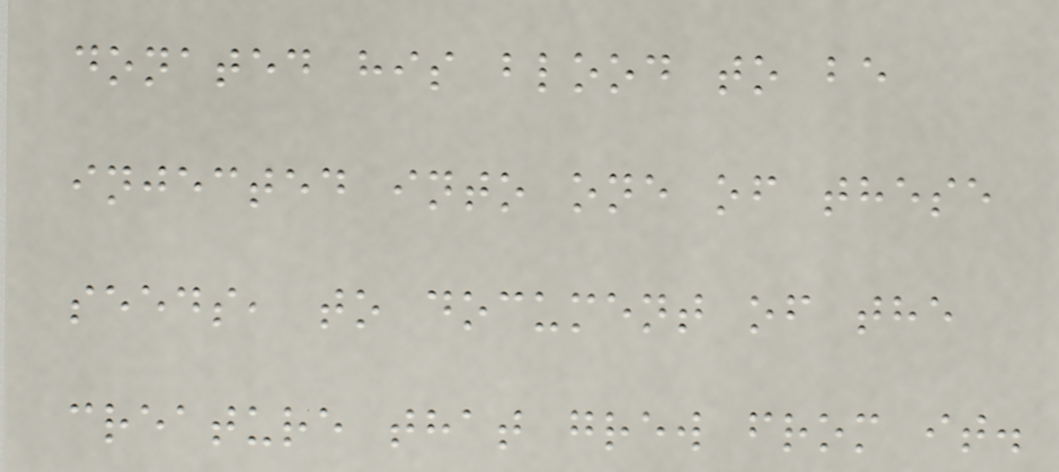donated his blood to be
injected into one of these
seeds, to document of the
creature that grew from it.
